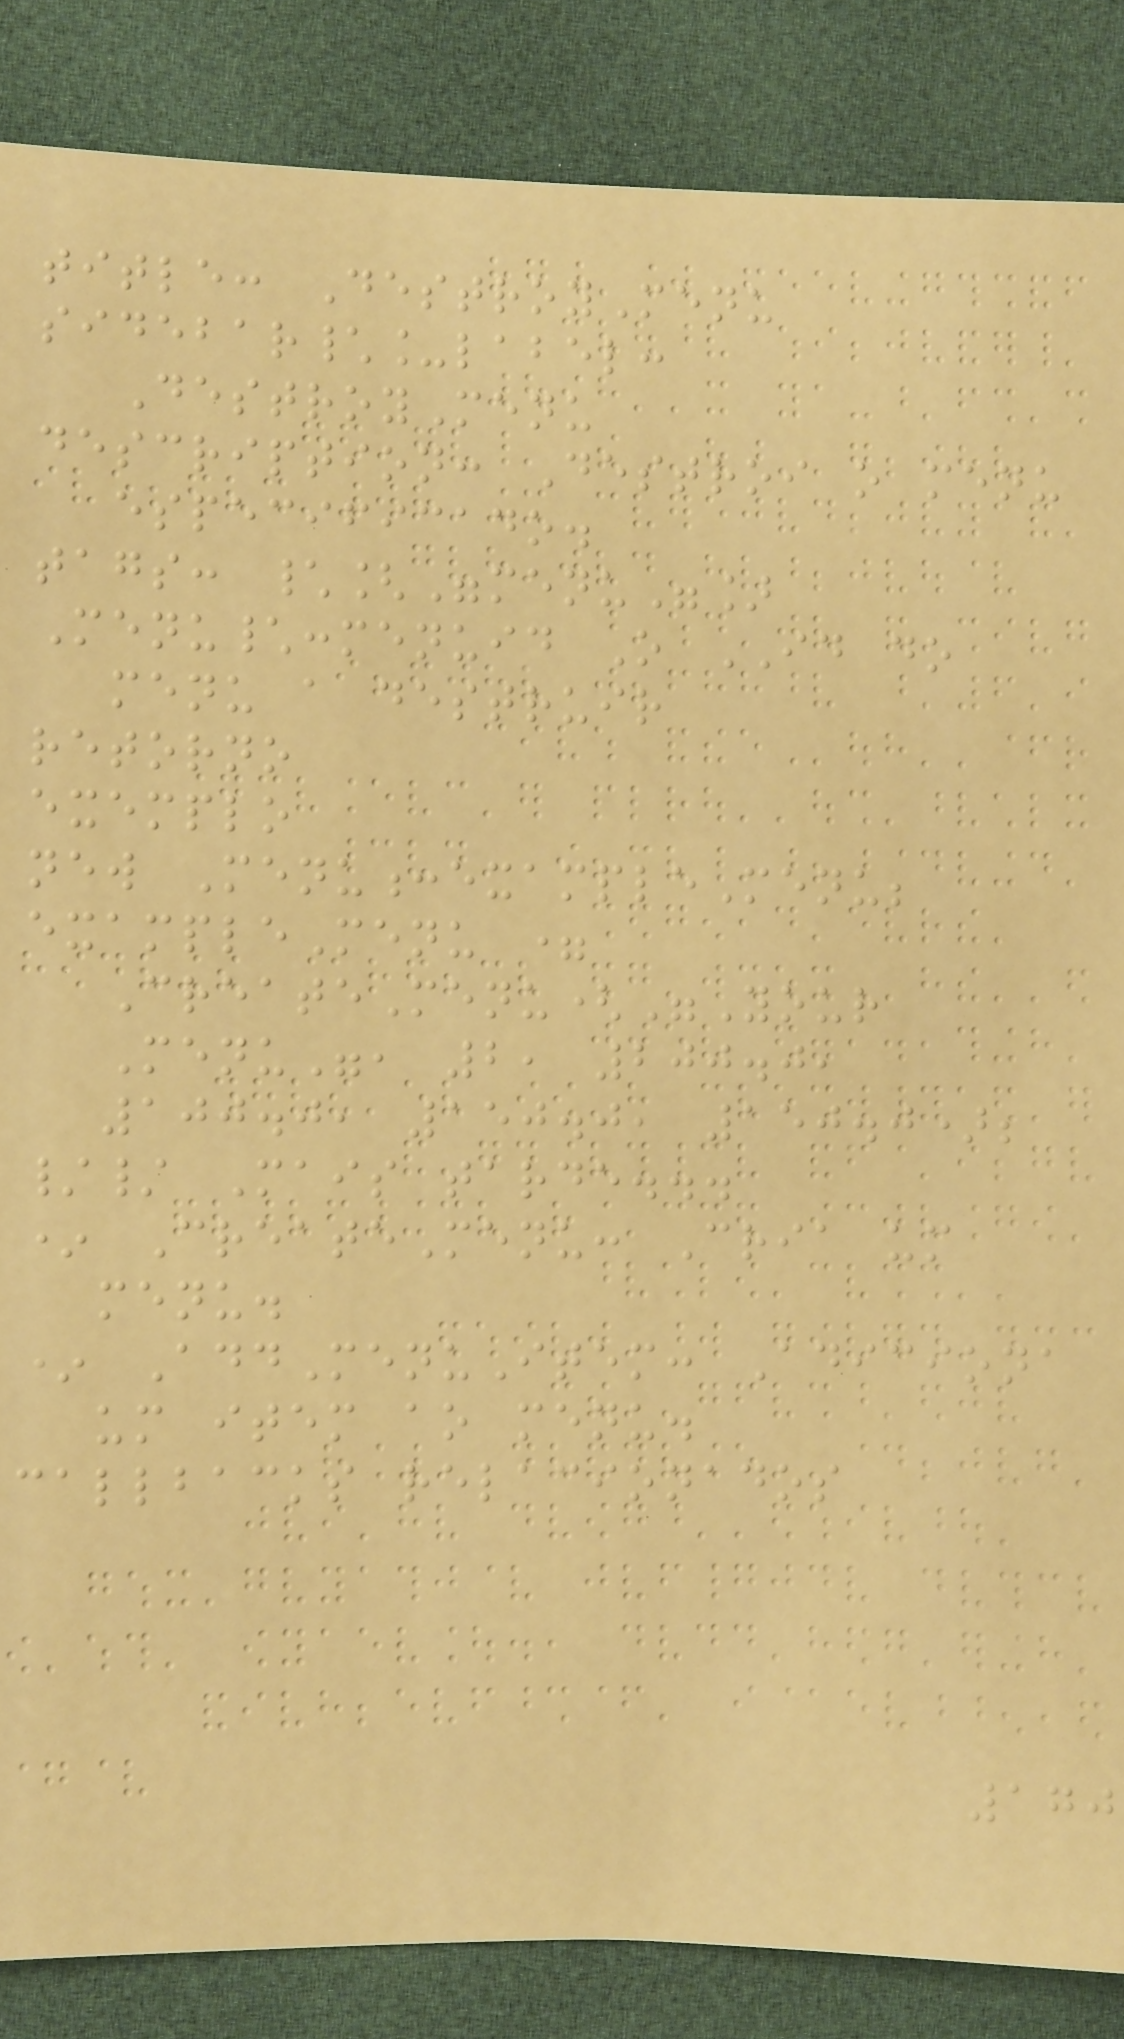title: DestroyMenu
sidebar\_label:
DestroyMenu
description: Destroi o menu
especificado.
tags: \["menu"]
Menu\:menuid O ID do
menu a destruir
retorno
exemplo
new Menu:exampleMenu;
exampleMenu =
CreateMenu("Your
Menu", 2, 200.0,
100.0, 150.0, 150.0);
// Mais tarde...
* CreateMenu: Cria um
menu.
* AddMenuItem: Adiciona
um item ao menu.
callbacks relacionados
170
